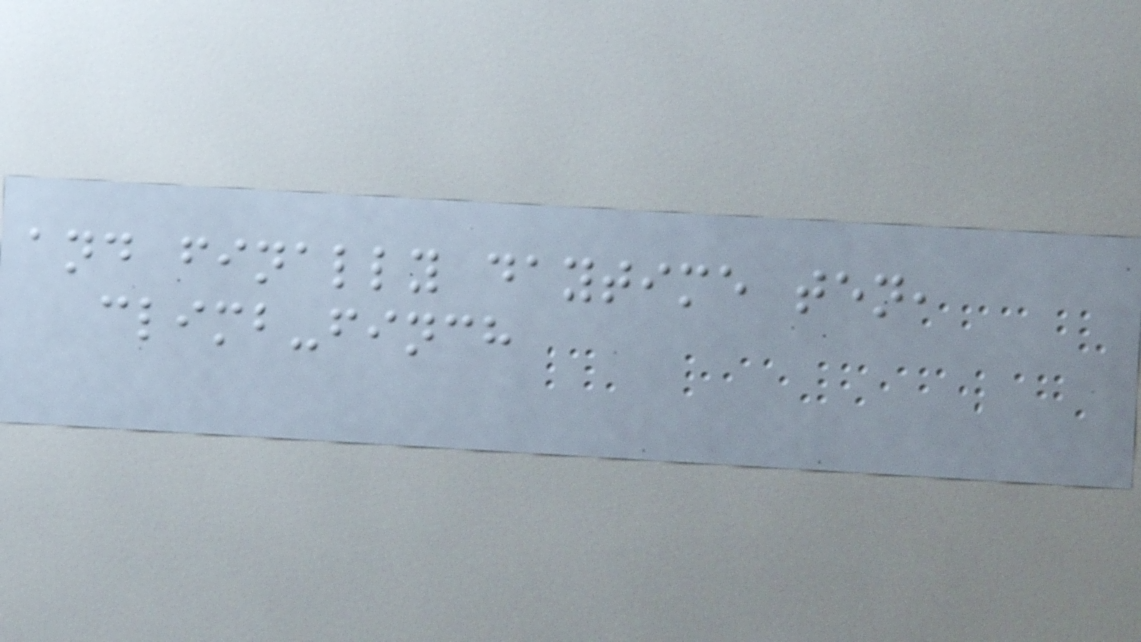and finally daytime ten,
climb-finch
